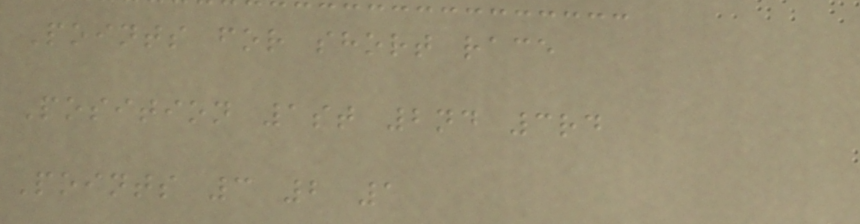Points for short race
Position 1st 2nd 3rd
Points 3 2 1
